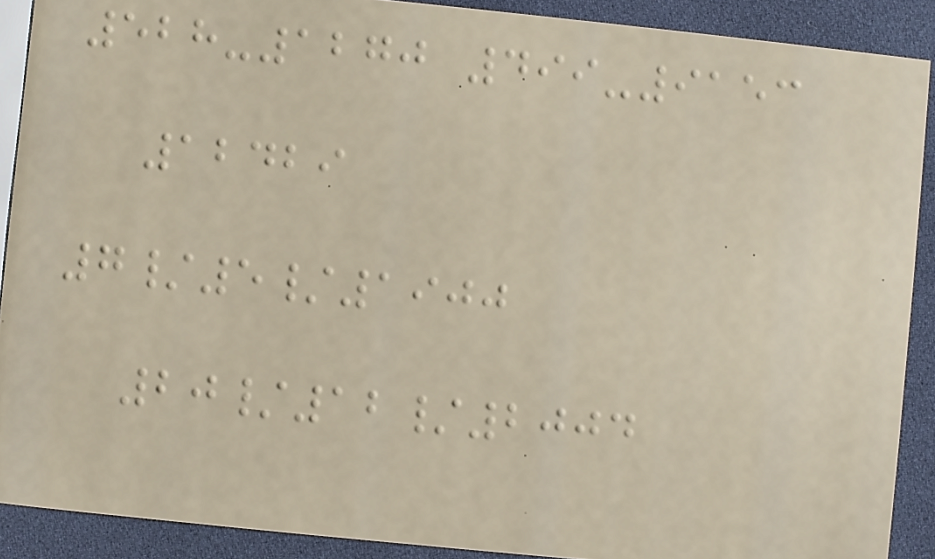528-1270 499-9153
12429
7/5/1900
20/12/2004
